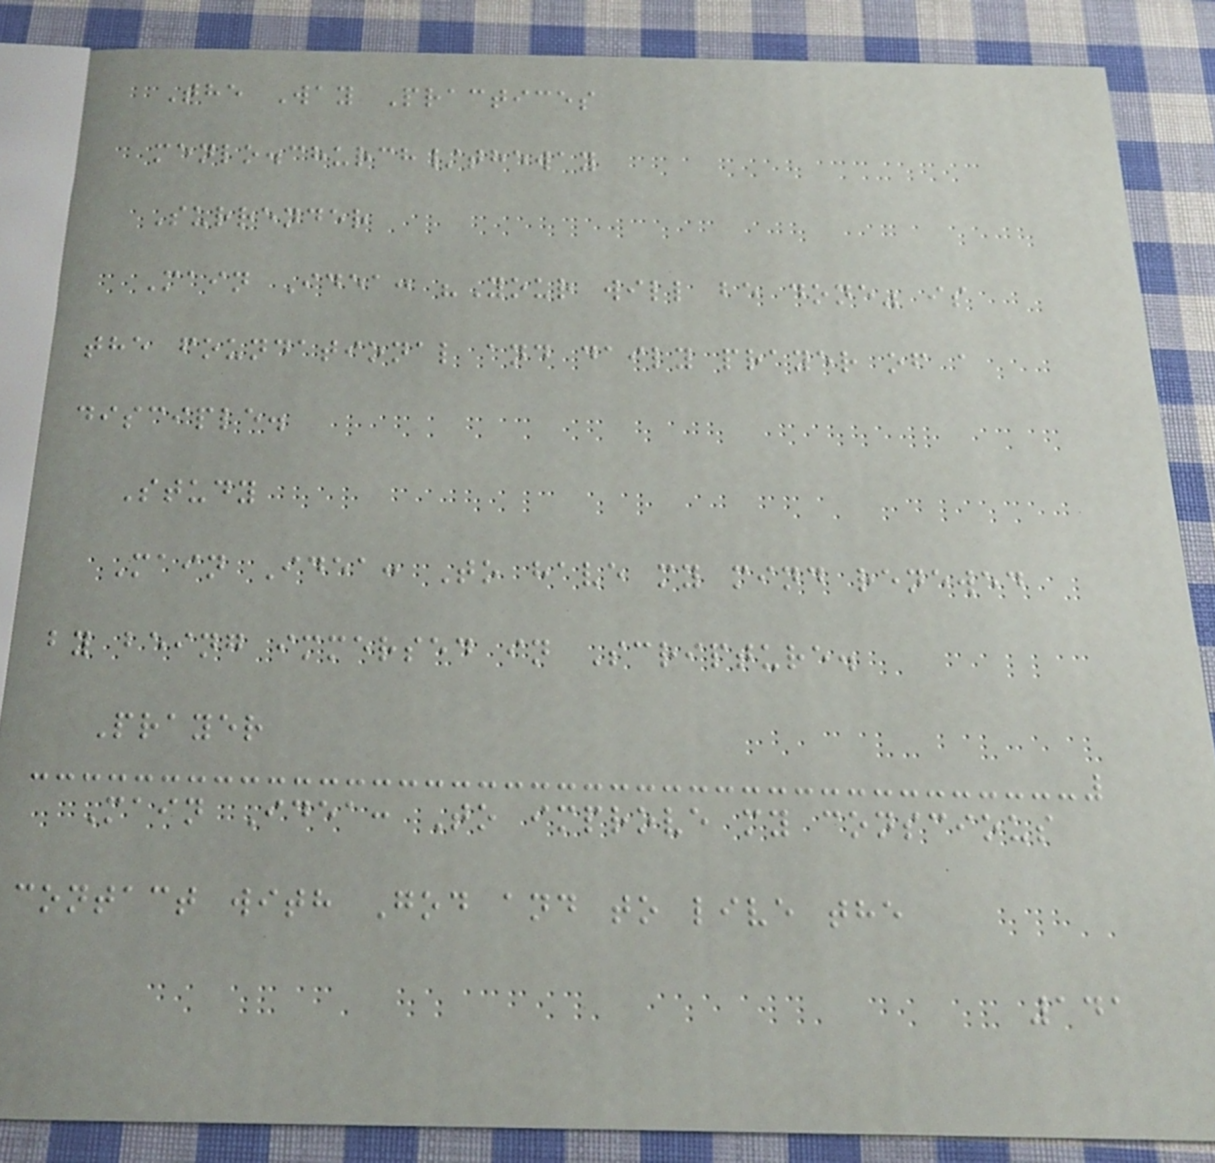The Way Practices
menlo.church/theway
Surrender
Main Idea: "Your will be done" is
the foundational and daily prayer of a
disciple.
Study
Main Idea: To have my mind renewed
by being immersed in Scripture.
Prayer
Main Idea: To improve my conscious
contact with God and to live the
141
